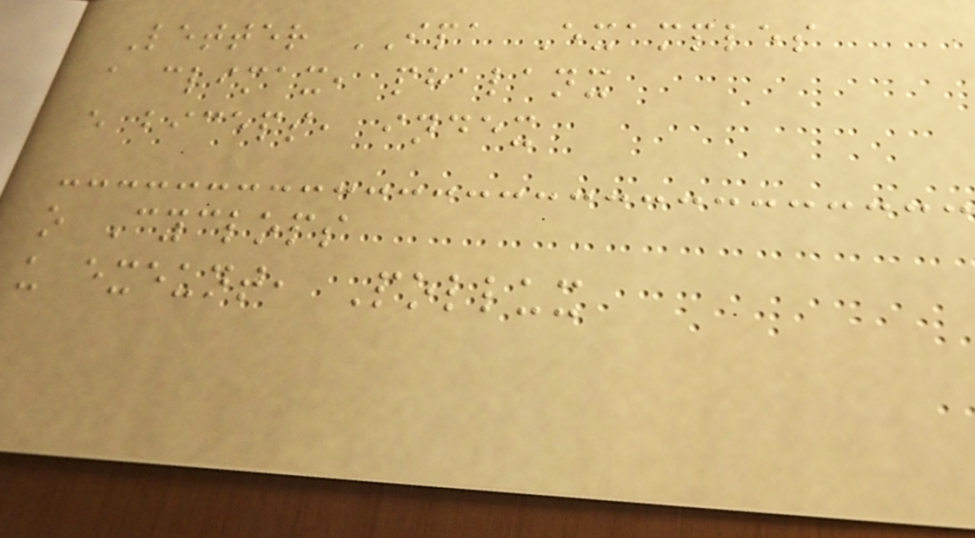Letter IPA Examples
a climax, phalanx
e biceps, index
o Cyclops
u exeunt, Pollux
